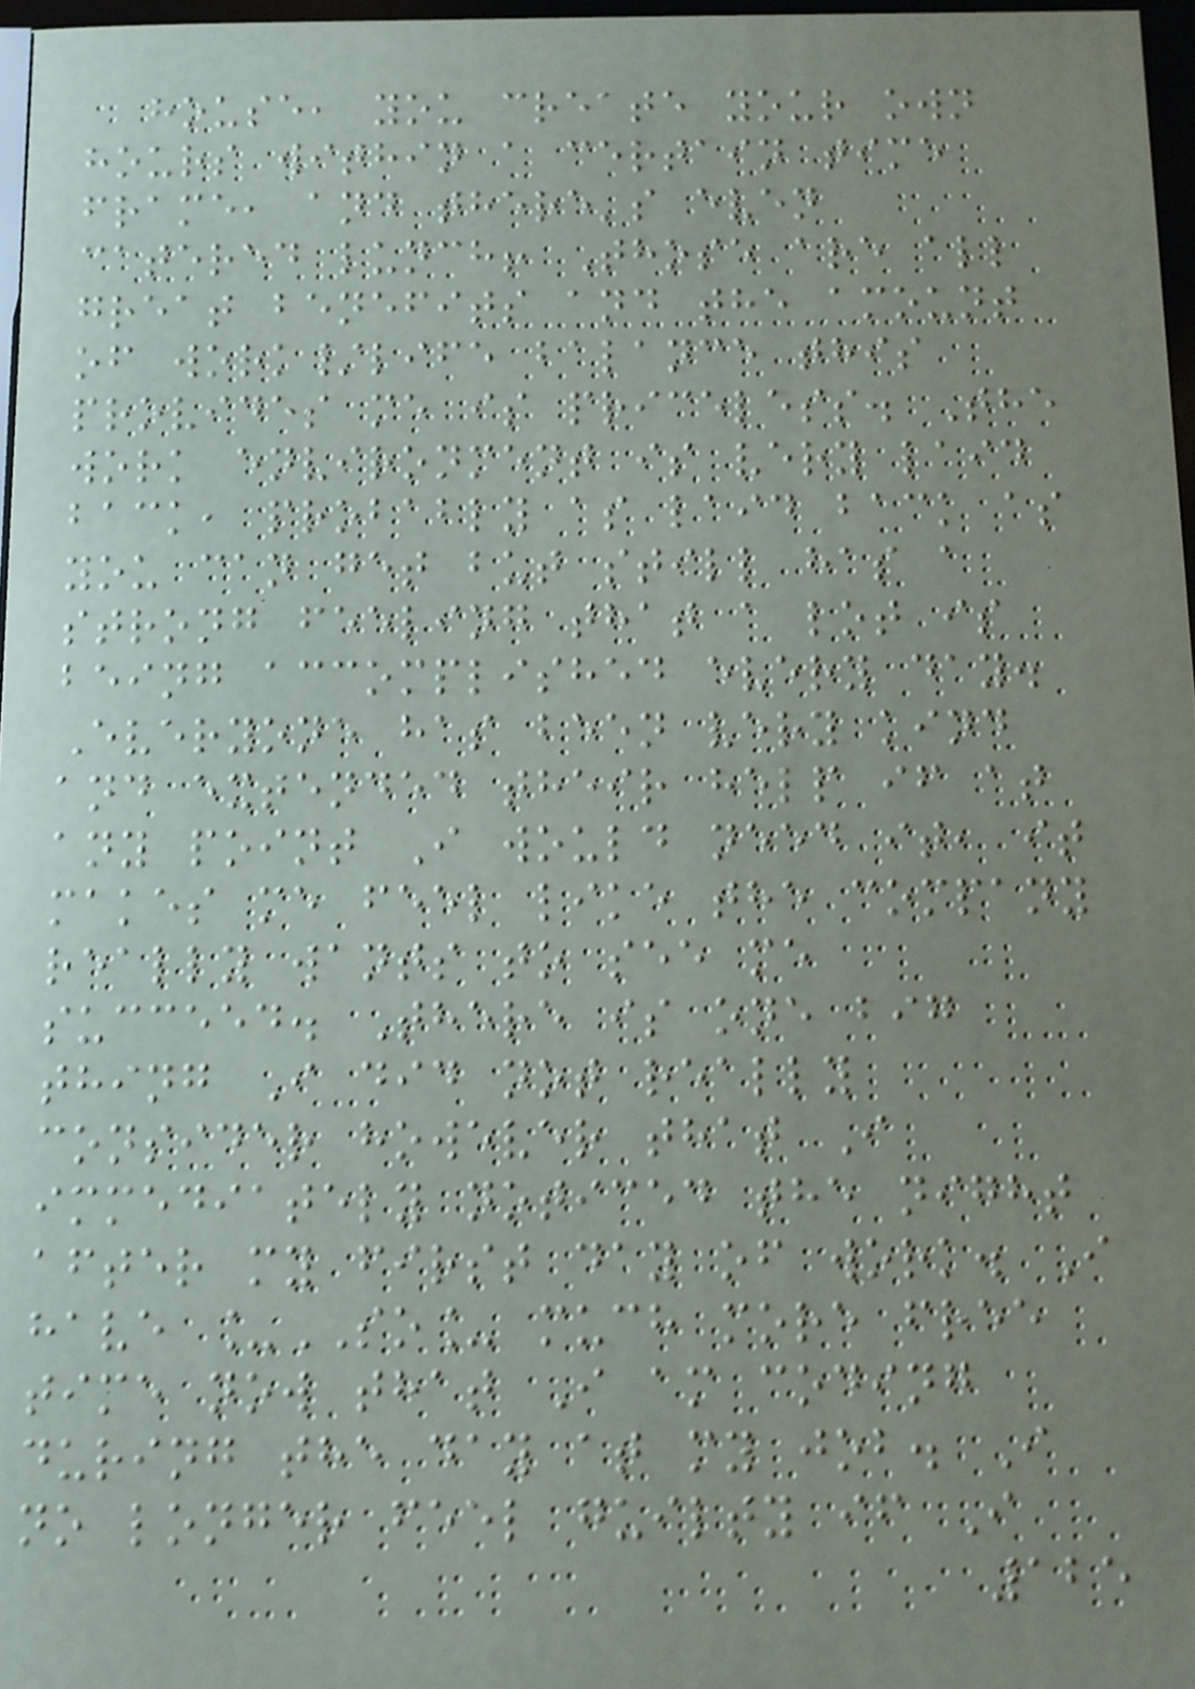house, you create your own
hours within a certain time
frame, and there's even
catered lunch! Those are all
great benefits and the amount
of work/life balance this
provides me is priceless. The
work environment is very laid
back, probably as laid back as
you can get but still has a
strong feeling that a lot is
being accomplished every day.
Everyone has been very kind
and extended their help if at
any point I would need it, it
makes me feel like the company
really wants to see me
succeed. There is one big
thing I did not really
consider however that I
immediately noticed the night
after my first day of work. I
have _SO_ much more free
time now that I am coding
during the day at my job. I
no longer feel guilty if I
125
